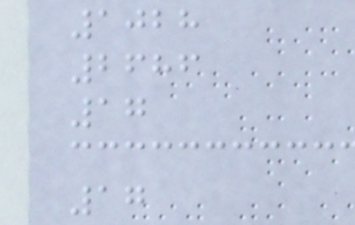1028
2686
17
17
